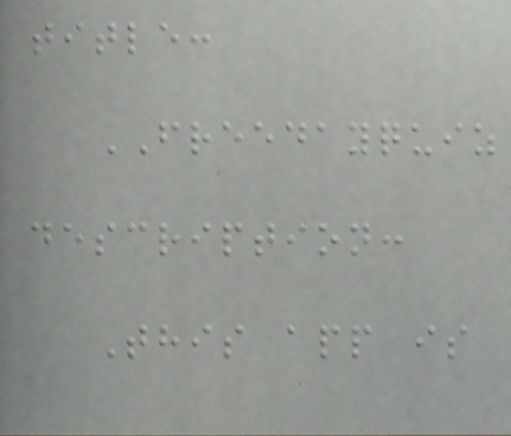title:
FREEDAYQUIZ
description:
This app is
